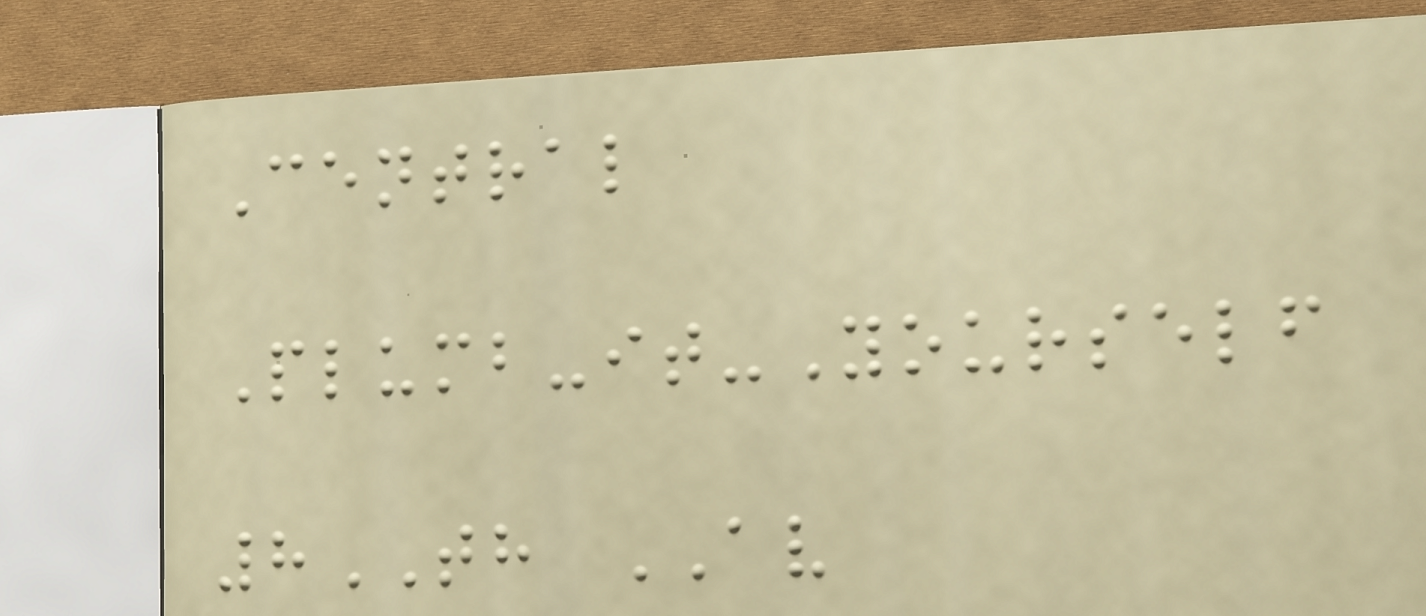Central
Plumb-it-Yourself
8TH AV
